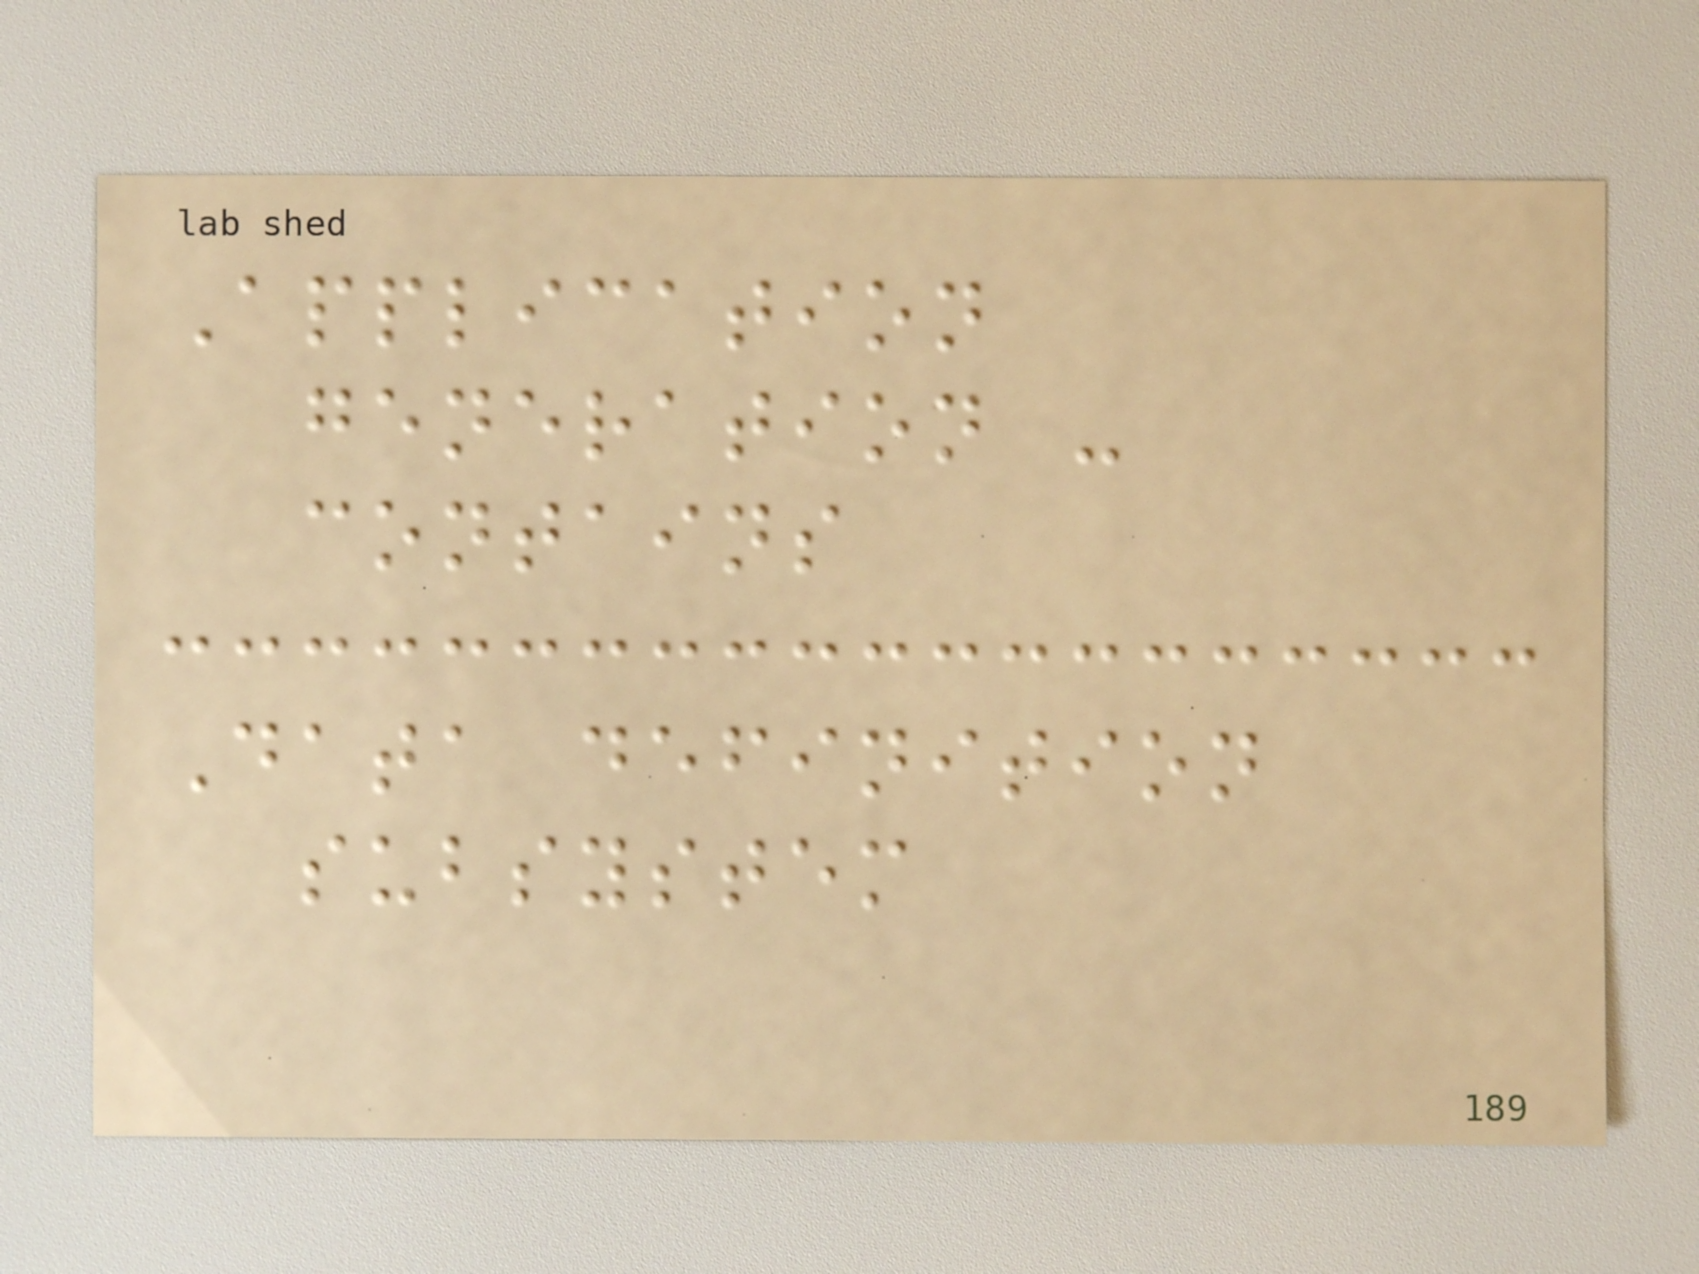Application
generation -
contains
Data definition
subsystem
